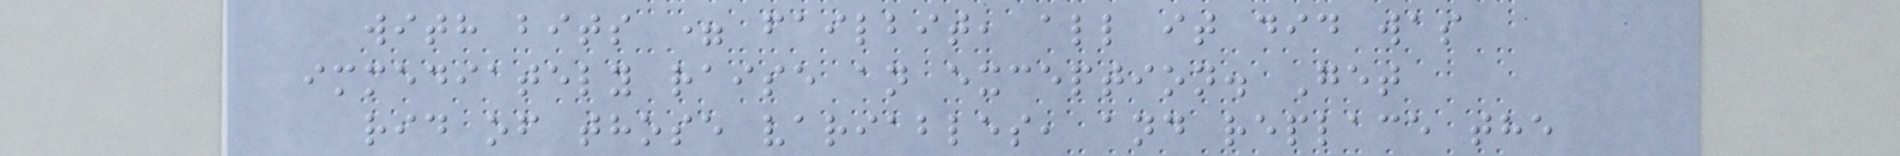with bits = failbit, all it did was
immediately raise an exception. Get
rid of those variables, and replace the
